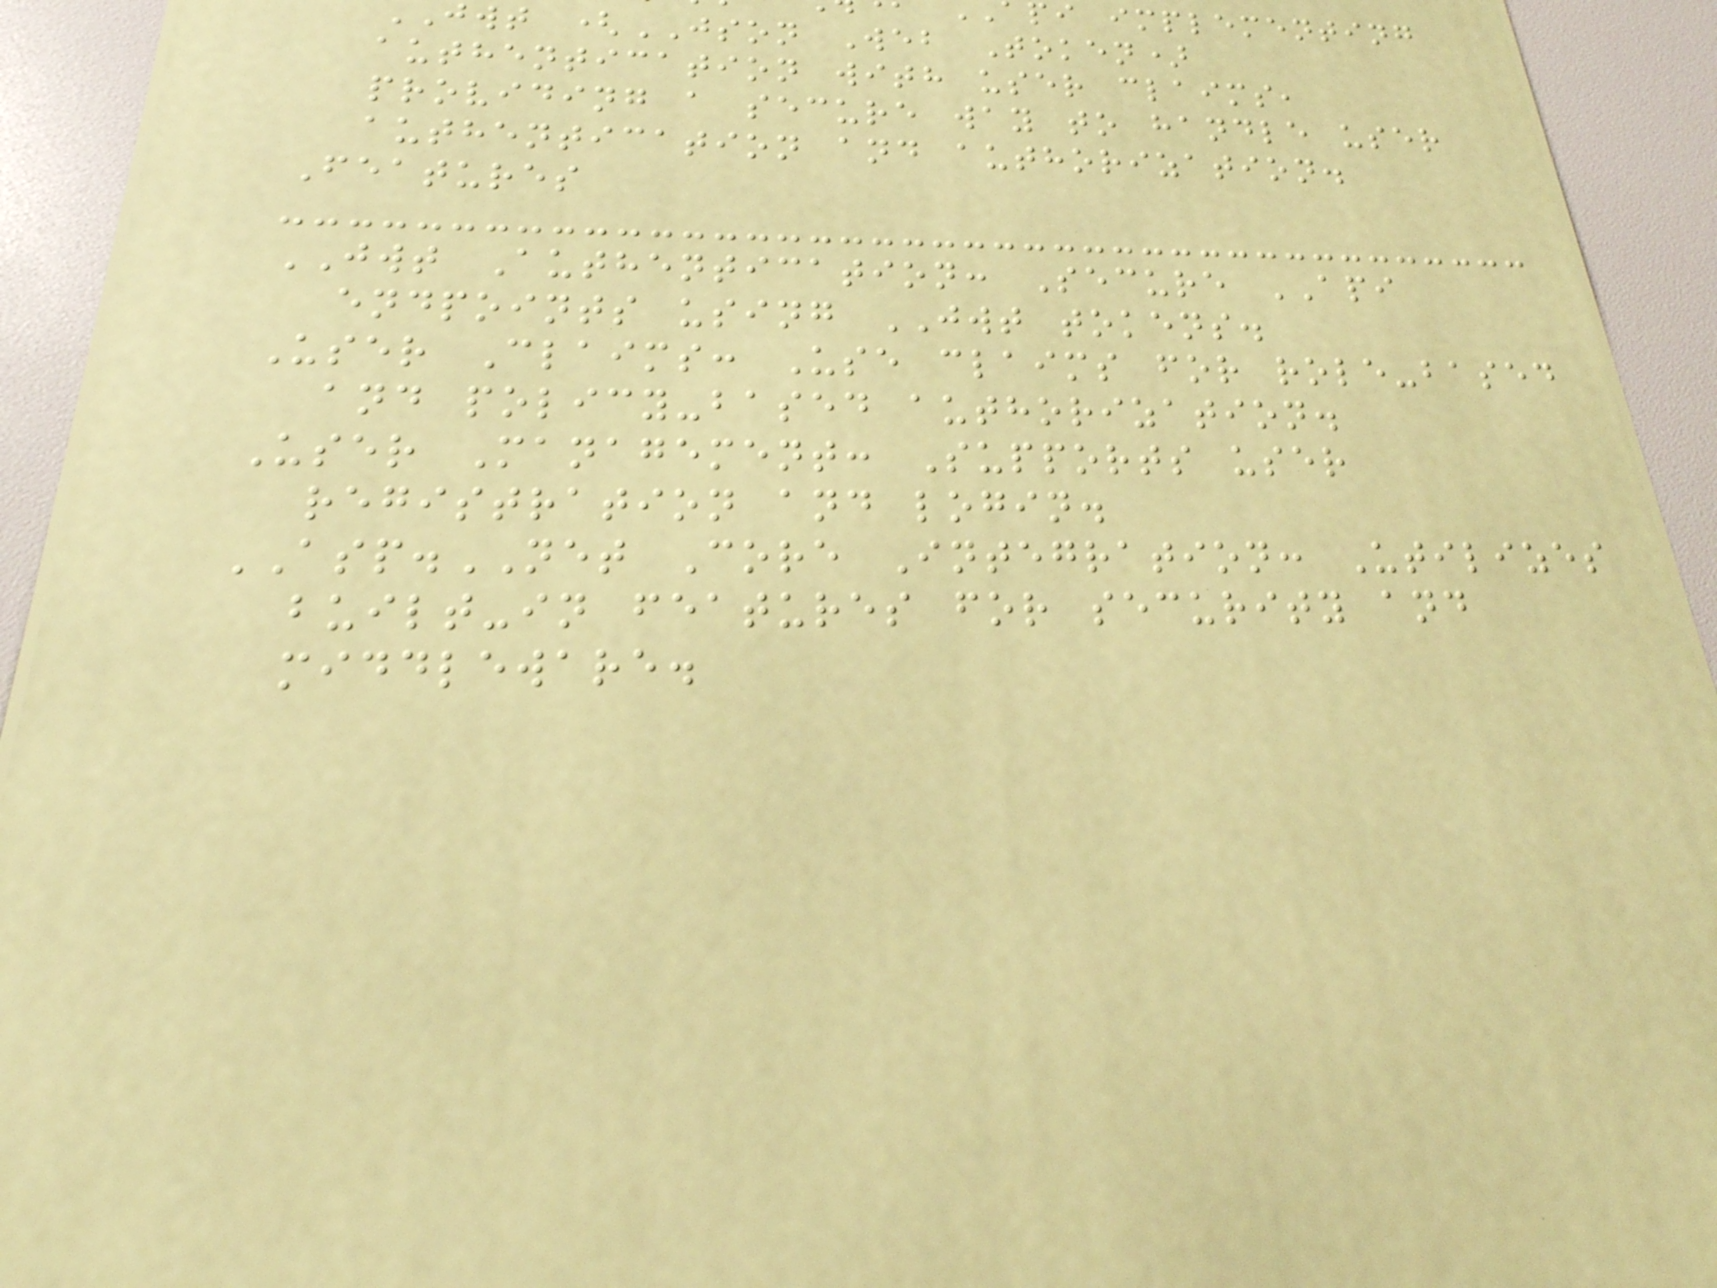pi implementing
jwt (JSON Web Token)
authentication with user claims,
providing a secure way to handle user
authentication and authorization.
Features
JWT Authentication: Secure API
endpoints using JWT tokens.
User Claims: Use claims for role-based
and policy-based authorization.
User Management: Supports user
registration and login.
ASP.NET Core Integration: Utilizes
built-in features for security and
middleware.
